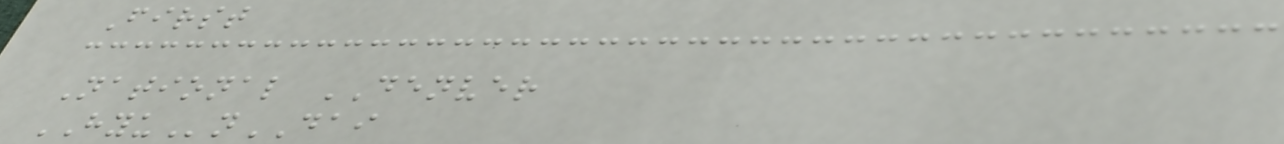First
National DENVER
HYUnDAI
